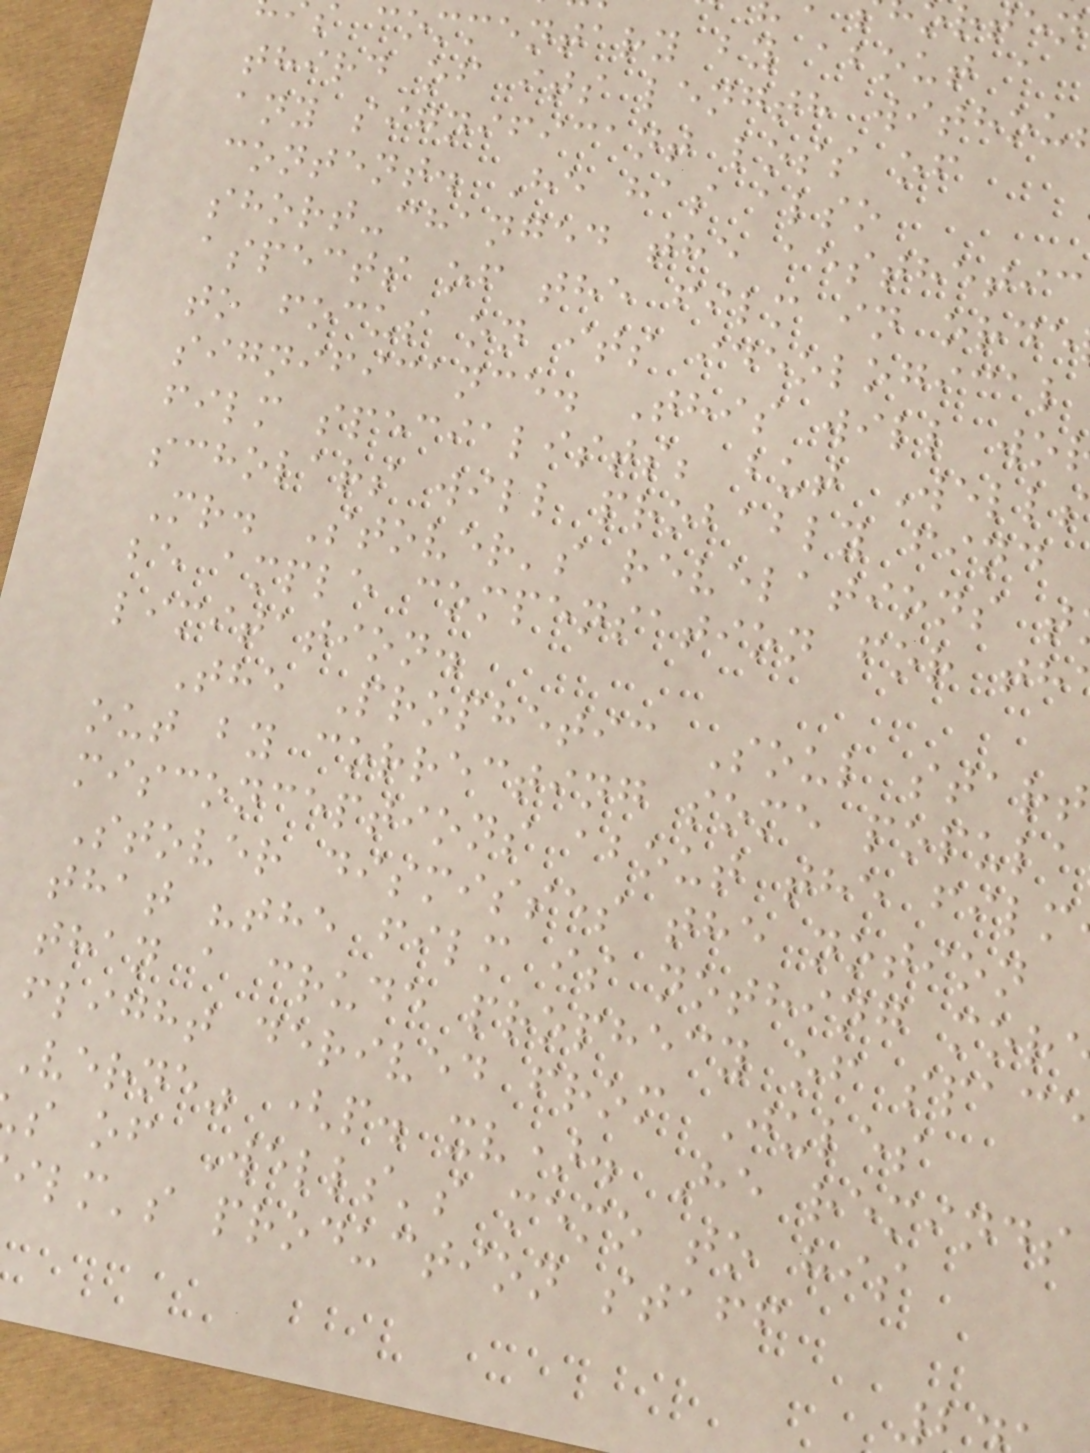commentary by about a
third of its length withou
any significant loss of
content. He has also
short-changed the aesthetic
aspects of the film in orde
to focus on its ideological
significance. This will wo
film specialists; but Wells
scholars will probably find
Mr. Stover's revelations t
be ample compensation for th
limitation.
The Prophetic Soul start
out by correcting some popula
misconceptions about the film
Stover dismisses the notion
that "the film is nothing mor
than a crude prophecy of space
flight derived from Jules
Verne" (p. xv). He reminds
s of Wells's memo to his
ilm's production staff
